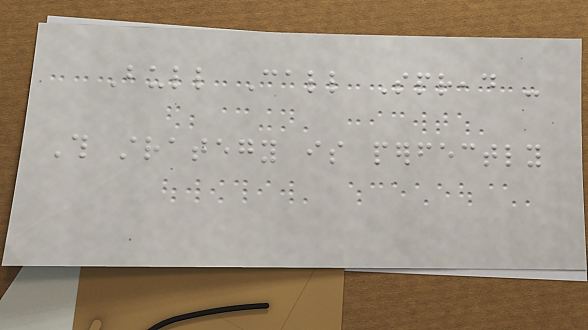Bull Call Spread -
This strategy is perfectly
